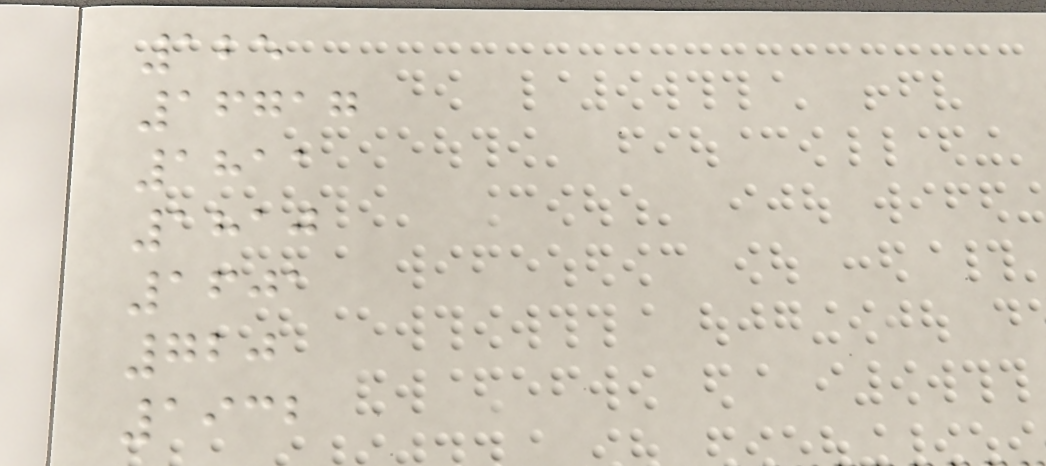125
16717
1811
1810
1601
720
1932
